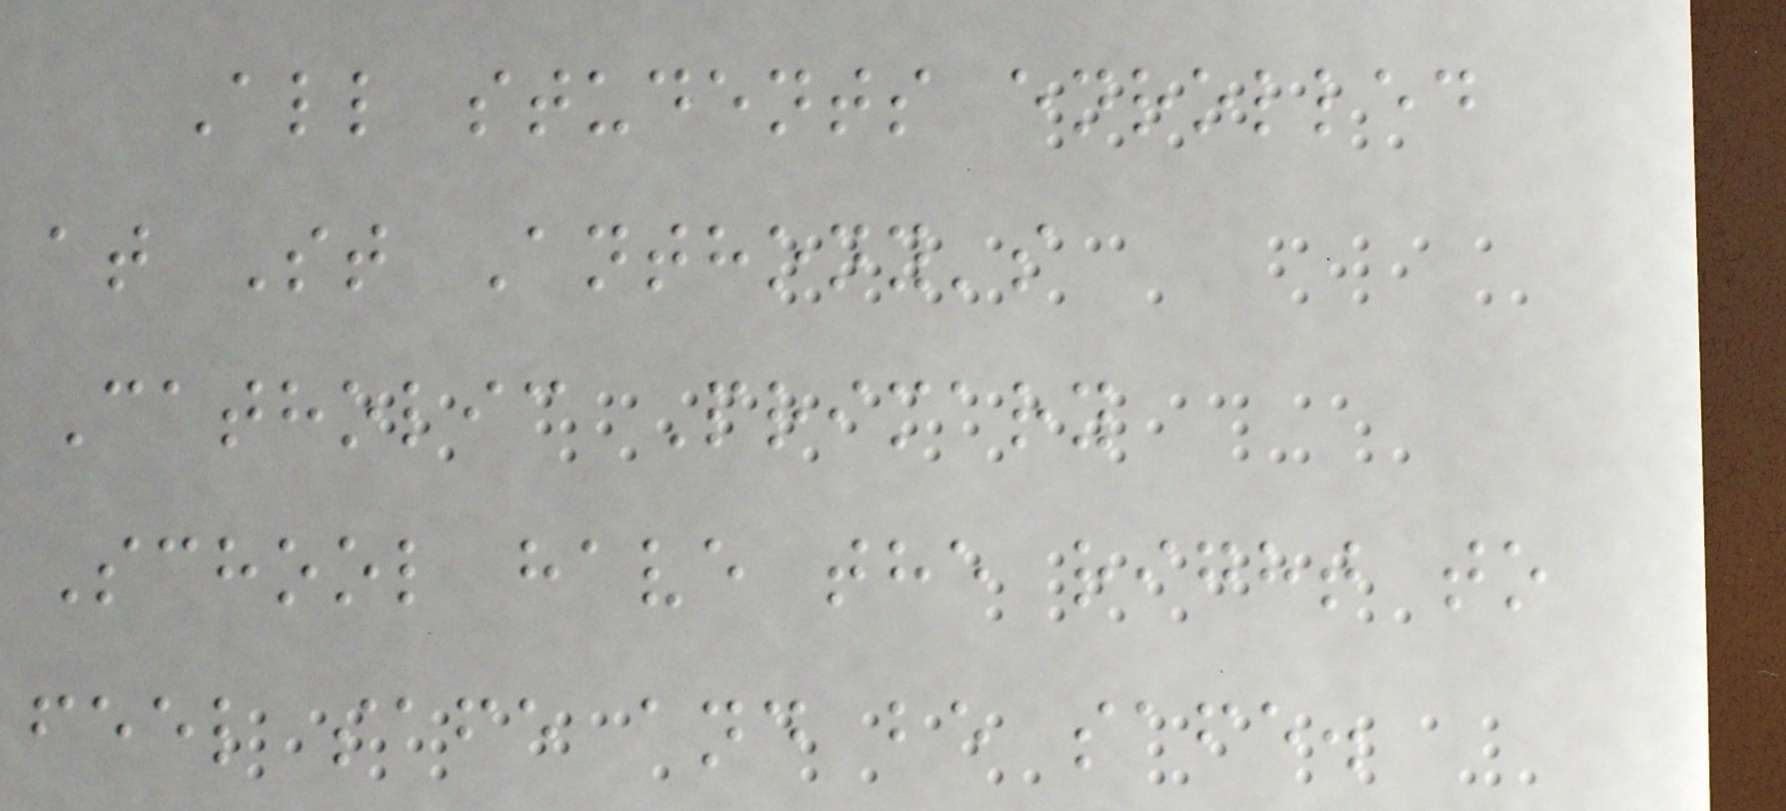All students enrolled
at St Anthony's
Catholic Primary
School have the right to
feel safe and be safe.
